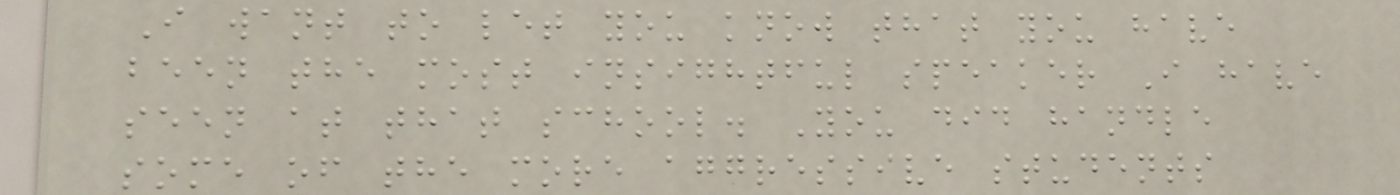I want to let you know that you have
been the most insightful speaker I have
seen at that school. You did handle
some of the more aggressive students
